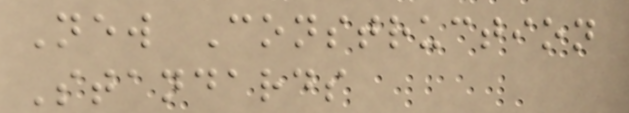New Construction
Standards
